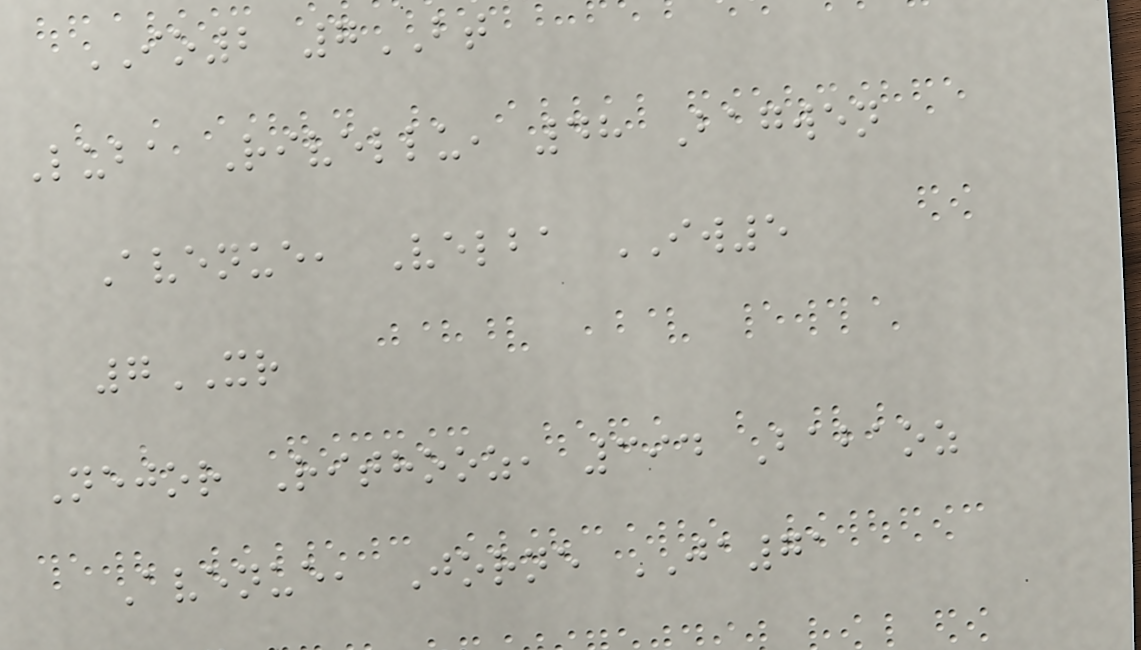IO2 7BT
Luba Rivellu, 48 Bagwen
Avenue, Velba IW5
7XR
Nejor Rithooz, 394 Babaoz
Avenue, Jorne JA71
